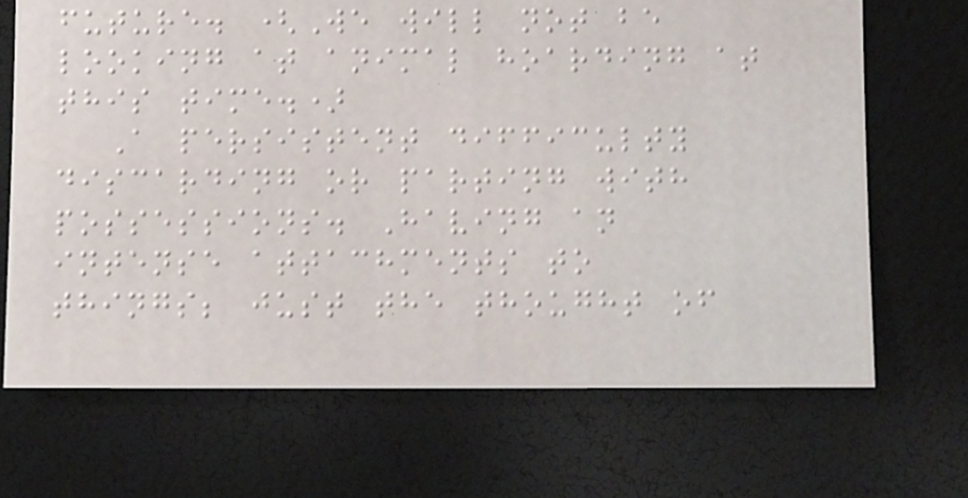future. (We will not be
looking at animal hoarding at
this time.)
A persistent difficulty
discarding or parting with
possessions. Having an
intense attachments to
things; just the thought of
